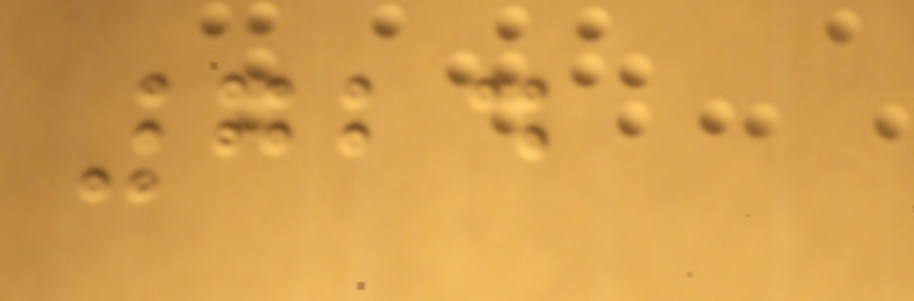724
